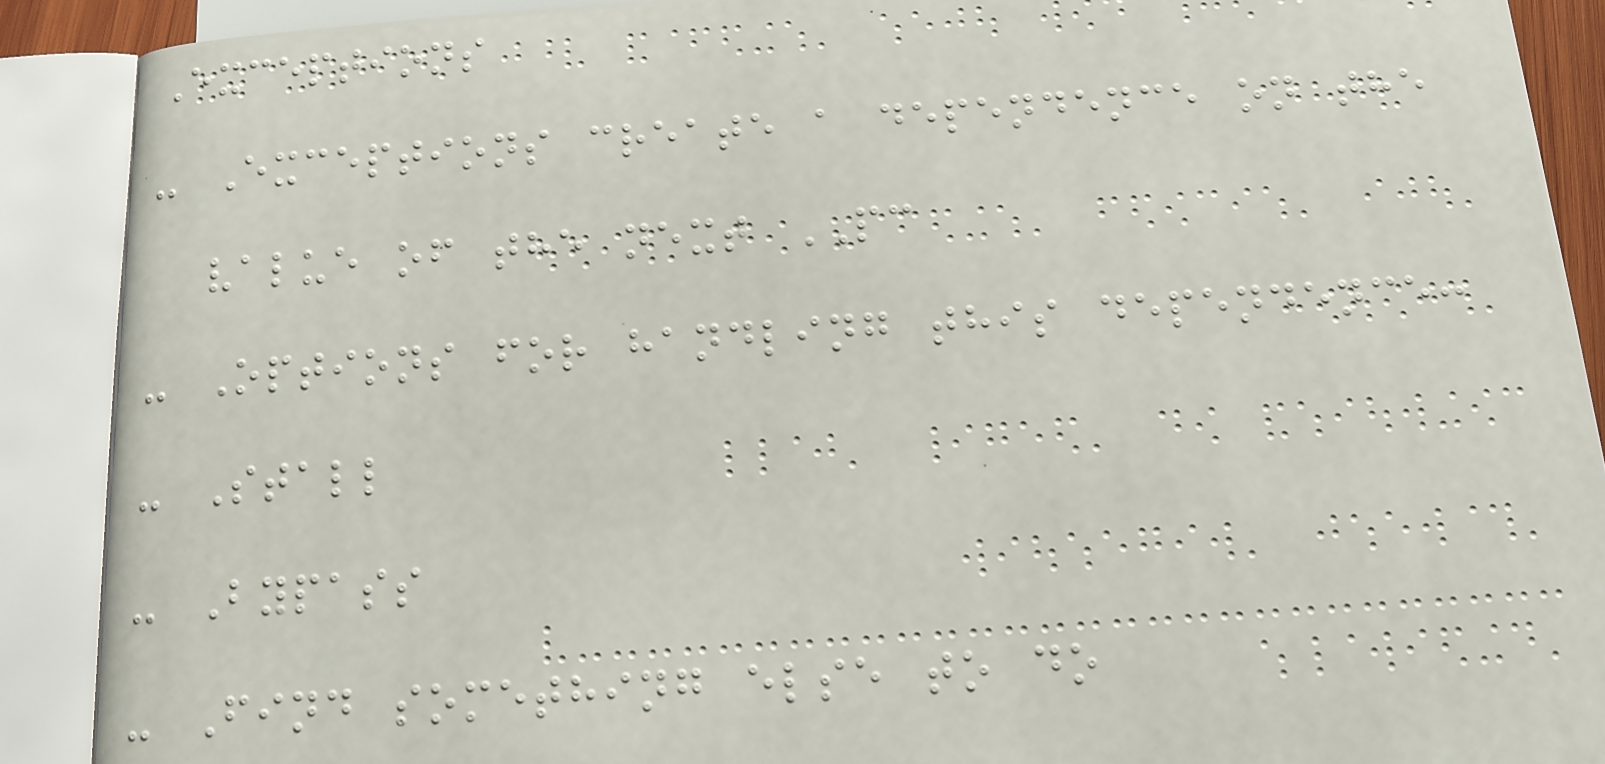Exceptions
- Exceptions create a dependence on the
value of the next PC
- Options for handling this dependence:
- Stall
- Bypass
- Find something else to do
